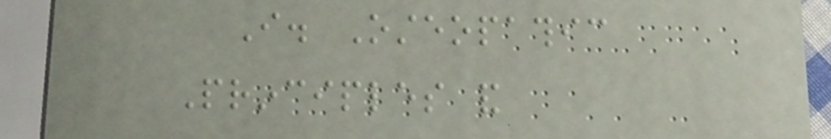I. Osteopathic
Principles and
